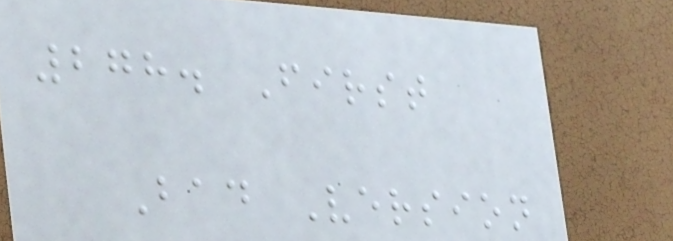278. First
Bad Version
